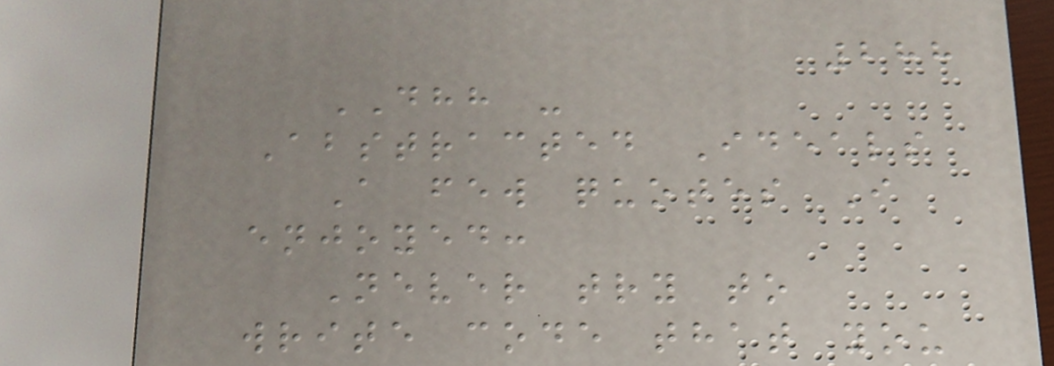288
DHH -
Abstracted Ideals
A few quotes I
enjoyed:
Never try to
write code that you
